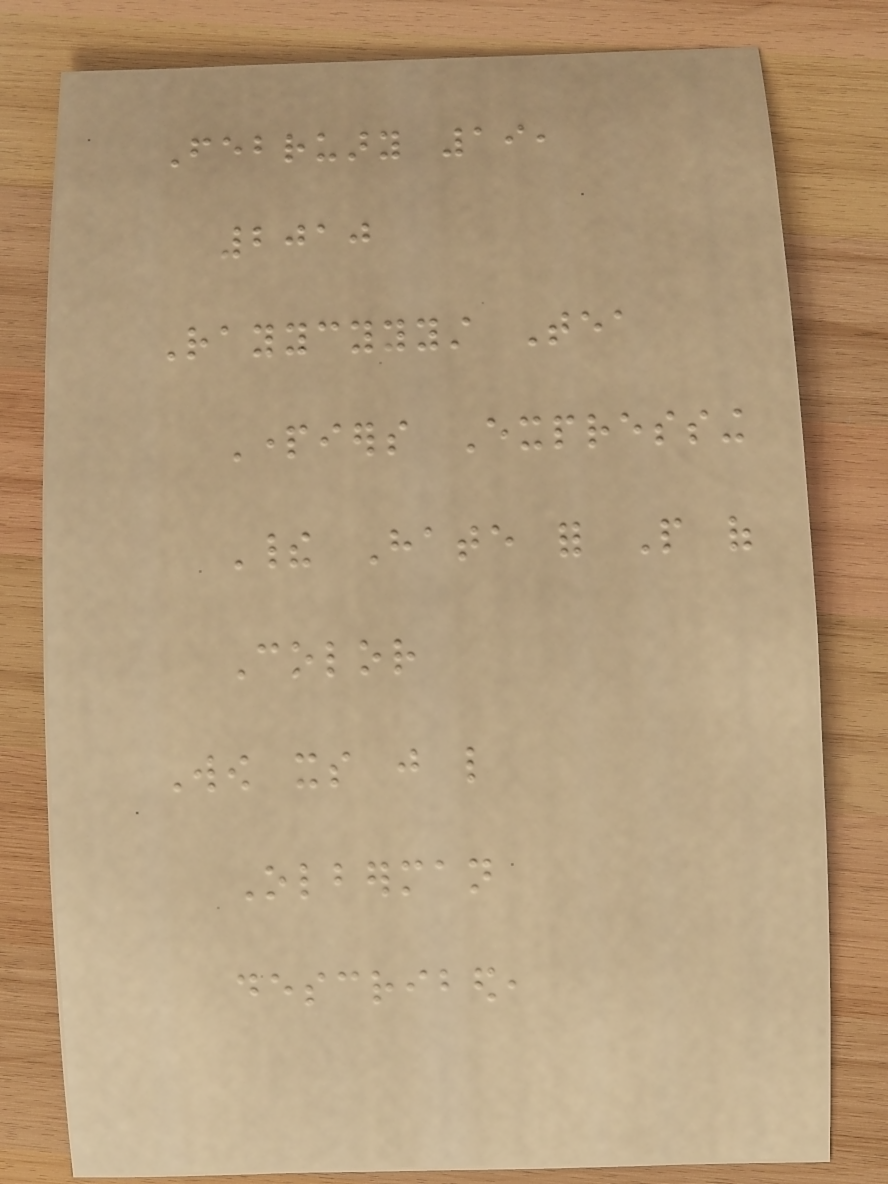February 19,
2010
Rayycyyyst Tea
Partiers Expressing
Their Hate for People of
Color
Wow its just like
Olberman
described,
